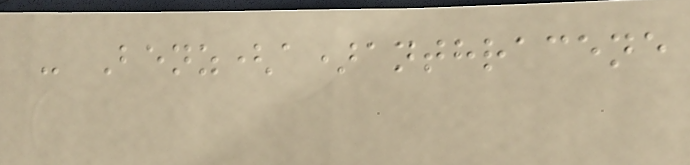- Benz(a)anthracene
